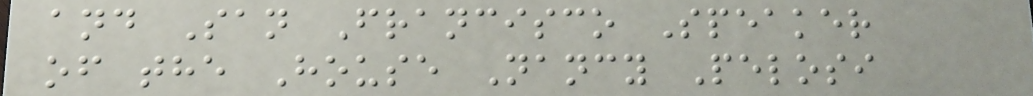and San Francisco Speaker
of the House Nancy Pelosi
